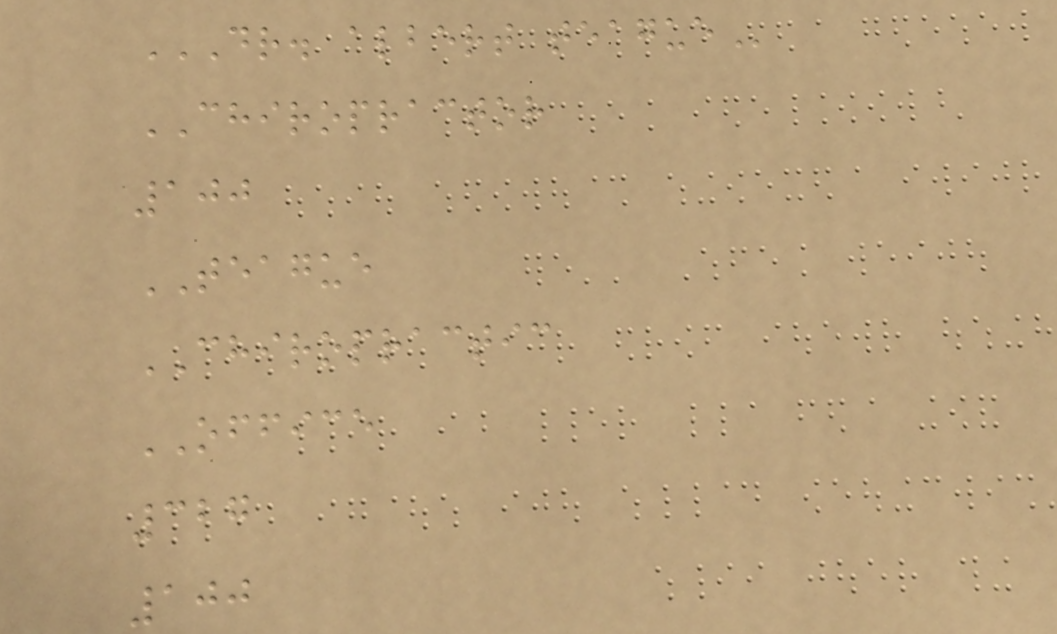DR. ALBERT TEAGUE
CHIROPRACTOR
100
TEAGUE
CHIROPRACTIC
OFFICE
327
100
